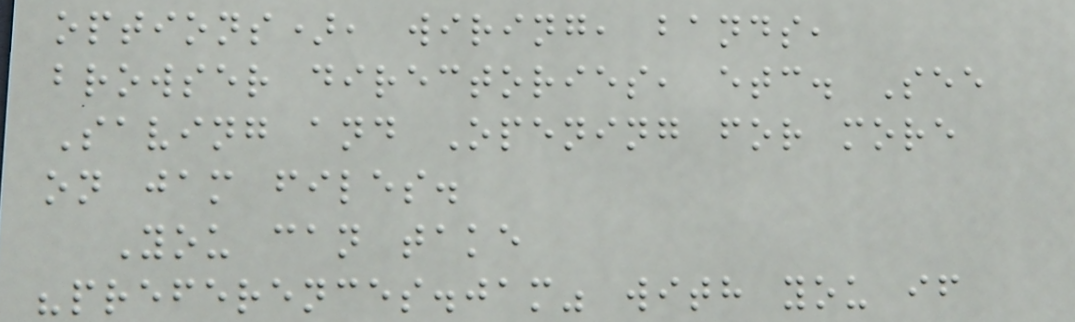options), wiring, bands,
browser directories, etc. See
Saving and Opening for more
on jam files.
You can take
"preferences.jam" with you if
